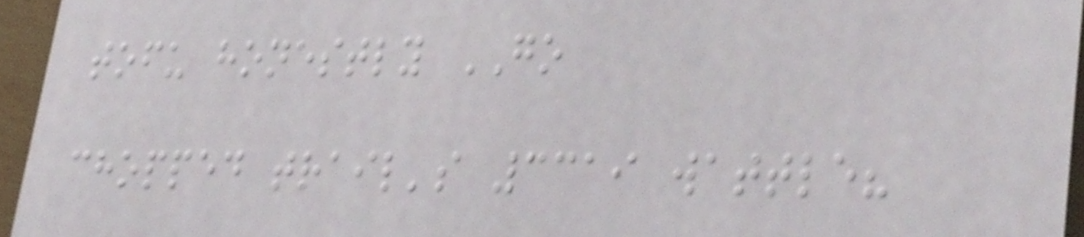tofu honestly GO
chopped trail's 3319 wattle?
